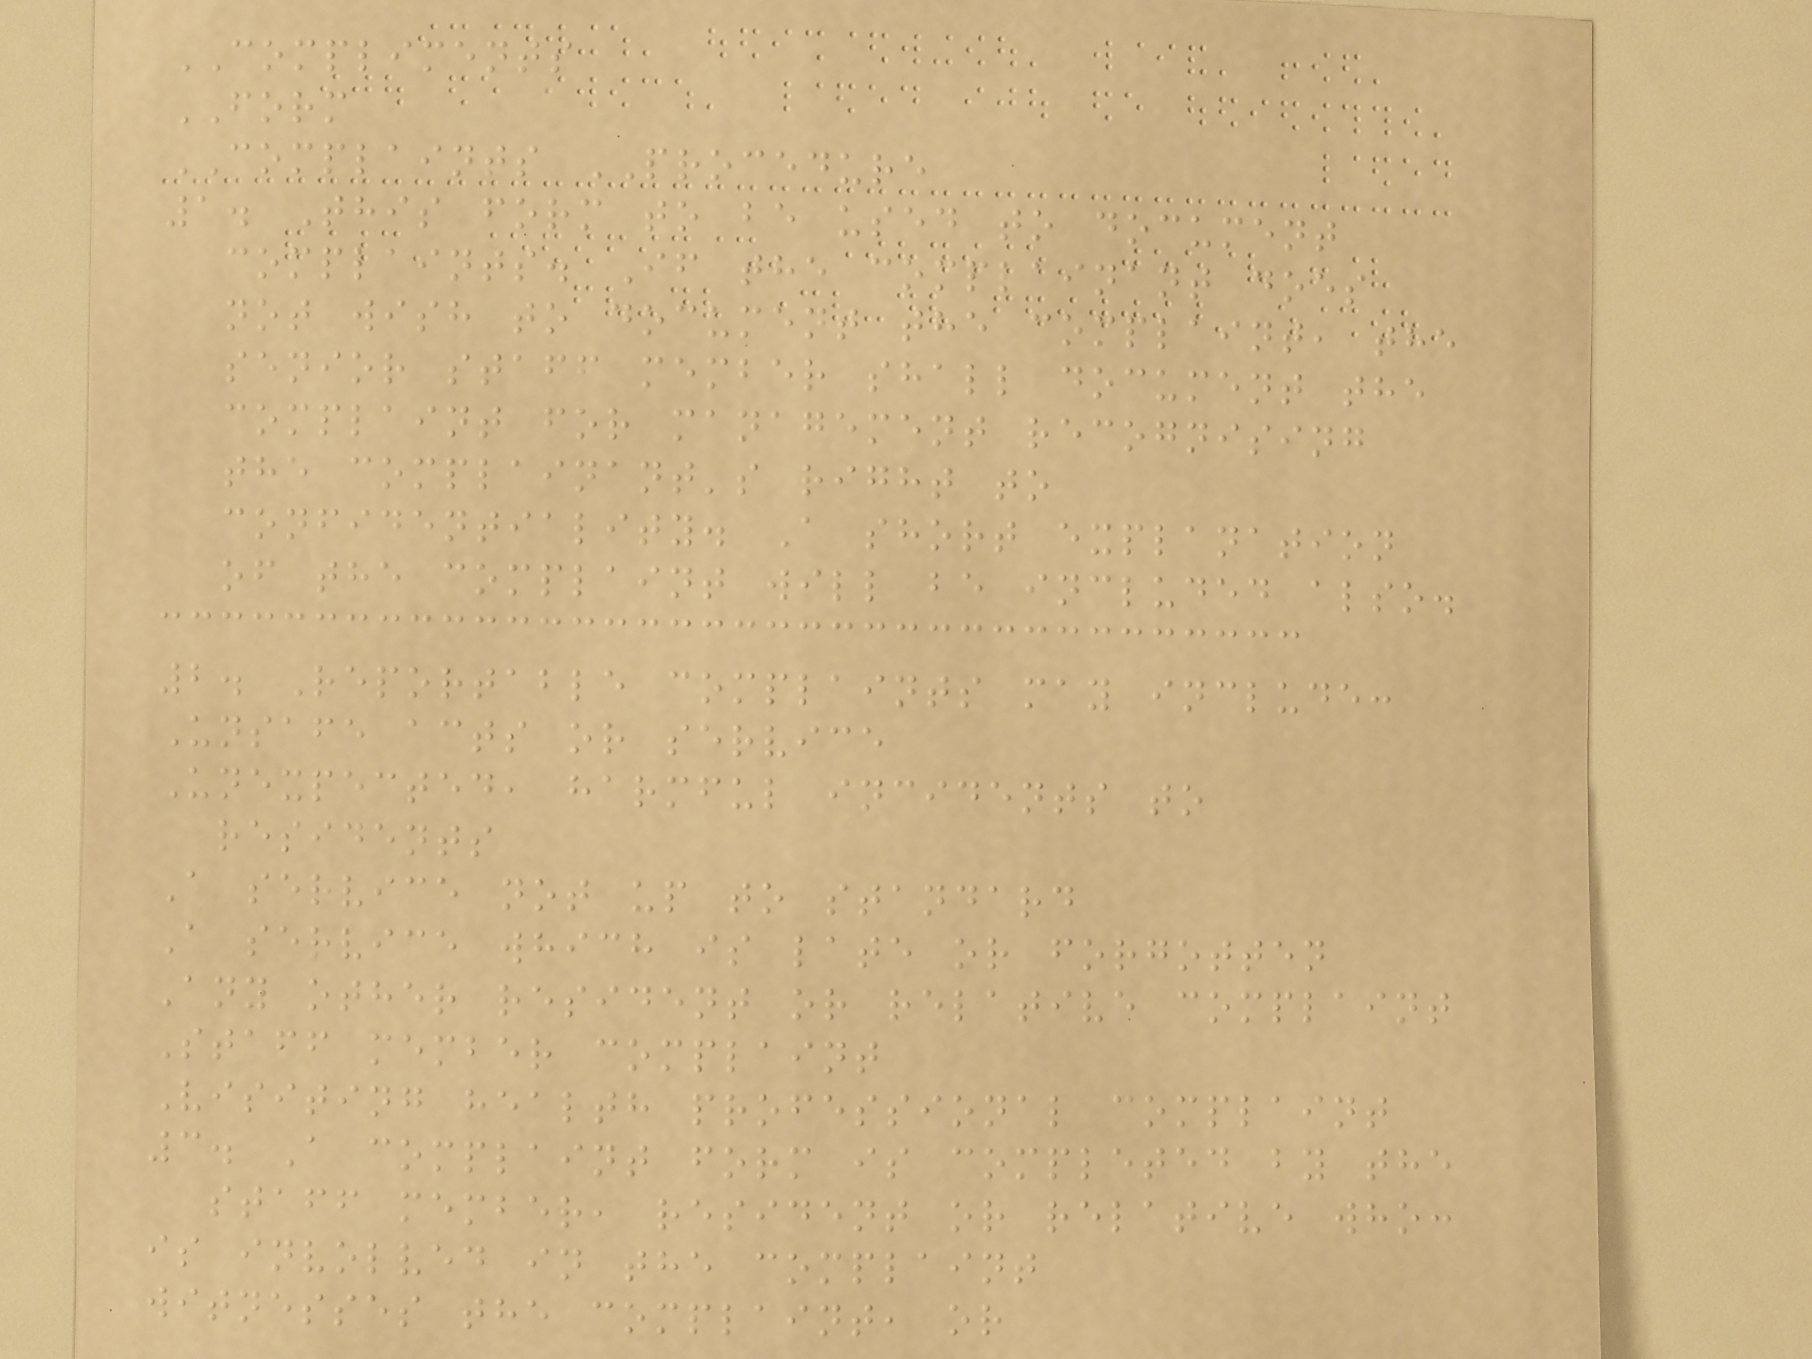COMPLIMENTS
FORM
COMPLAINTS PROCEDURE
1. This form to be used to document
complaints. If the complainant does
not wish to document the complaint, the
senior staff member shall document the
complaint for management recognising
the complainant's right to
confidentiality. A short explanation
of the complaint will be included also.
2. Reportable complaints may include:
Unsafe acts or service
Unexpected, harmful incidents to
residents
A service not up to standard
A service which is late or forgotten
Any other resident or relative complaint
Staff member complaint
Visiting health professional complaint
3. A complaint form is completed by the
staff member, resident or relative who:
is involved in the complaint
witnesses the complaint, or
